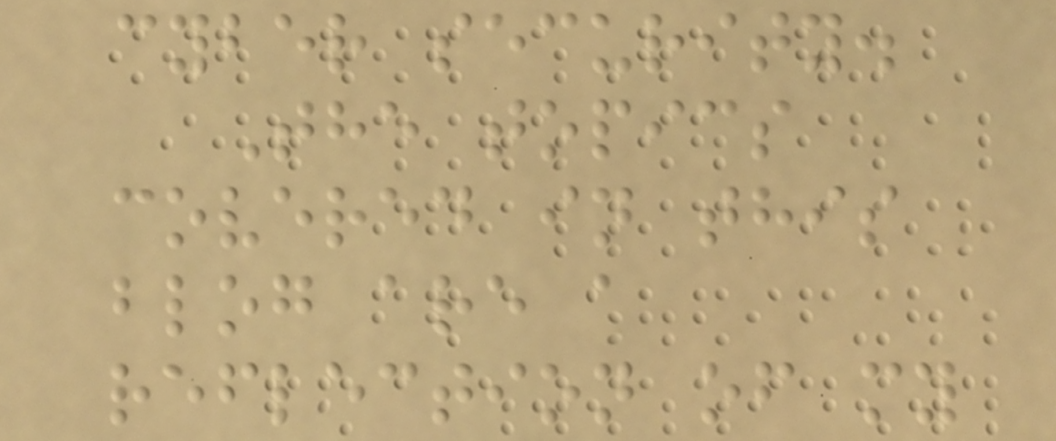cyber security.
The topics
covered in this
blog are a
reflection of my
